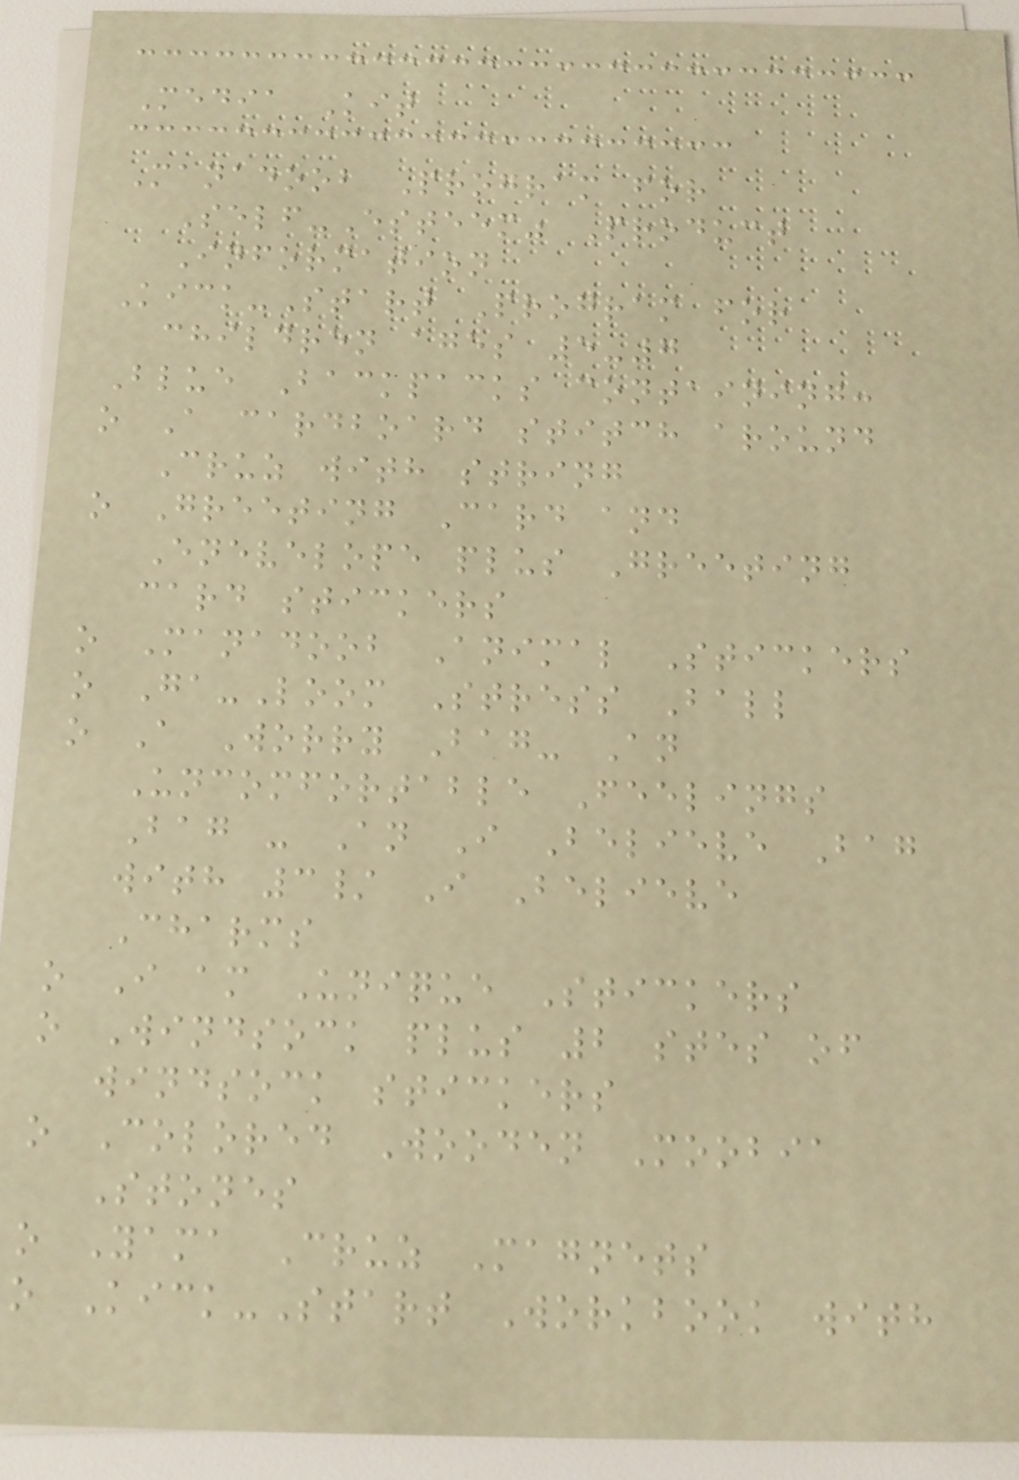Media Kit
Manadoob Program for
Self-Esteem" Product
Information
Kick-Start Program for
children ages 5-7
Blue Backpacks containing:
o A cardboard stitch around
Cruz with string
o Greeting Card and
Enevelope plus Greeting
card stickers
o Manadoob Animal Stickers
o Ga-Loom Stress Ball
o A Worry Bag- An
Uncomfortable Feelings
Bag - An I Believe Bag
with 3/ I Believe
Charms
o I am Unique Stickers
o Windsock plus 2 stes of
windsock stickers
o Colored Wooden Moobia
Stones
o Yama Cruz Magnets
o Kick-Start Workbook with
